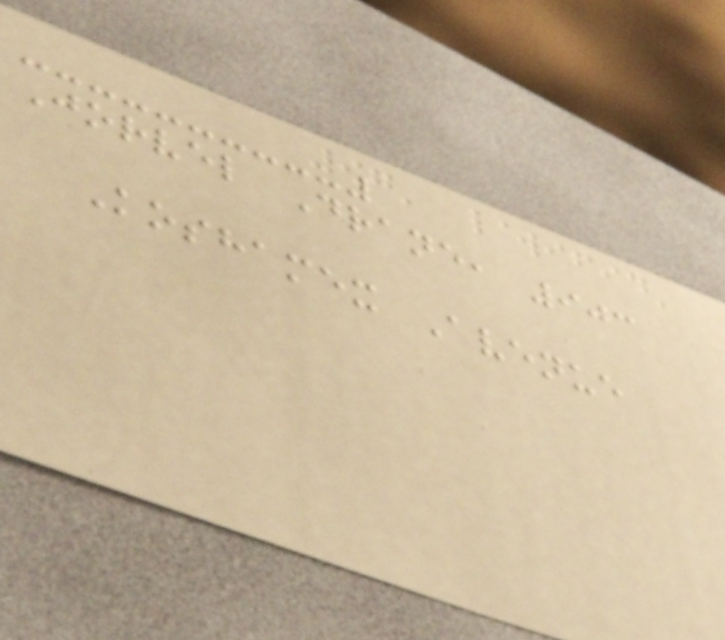Jorvel Drane, 903
Koshamex Avenue
